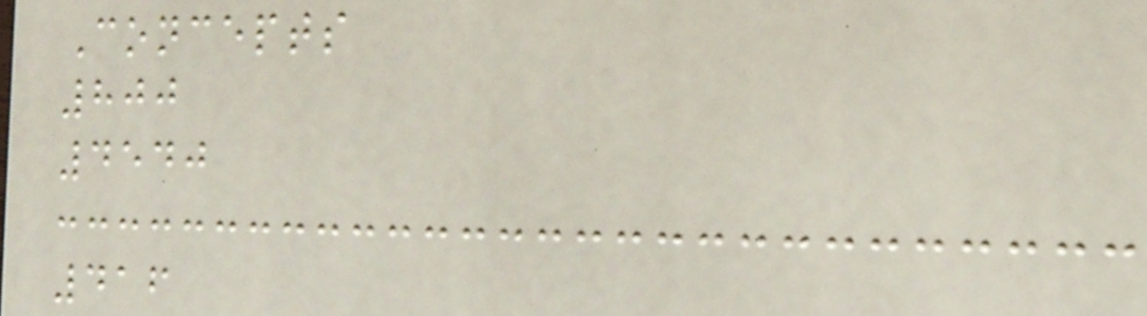Concepts
800
4540
416
